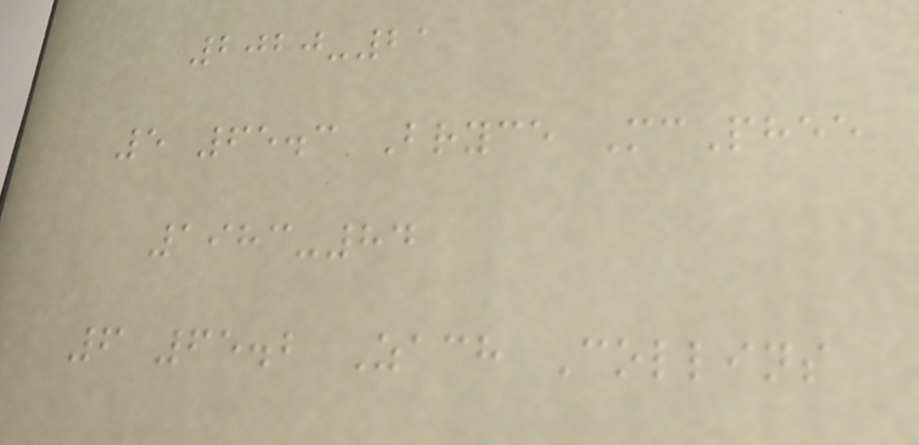2020-21
5 65.3 Bryce McPhee
1983-84
6 65.2 Zach Collins
